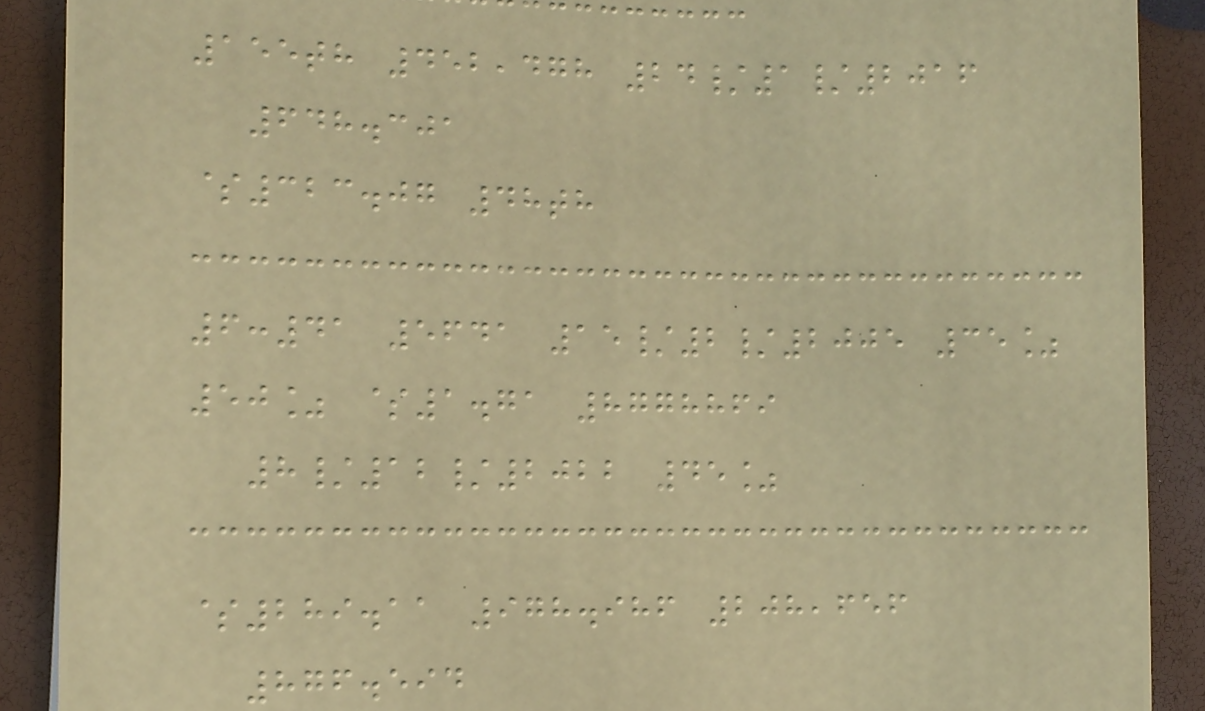155th 452,478 24/1/2016
648.301
$323.07 48th
6:41 5641 15/2/2005 35%
50% $1.71 8778869
8/12/2022 45%
$289.11 978.986 208,656
876.594
